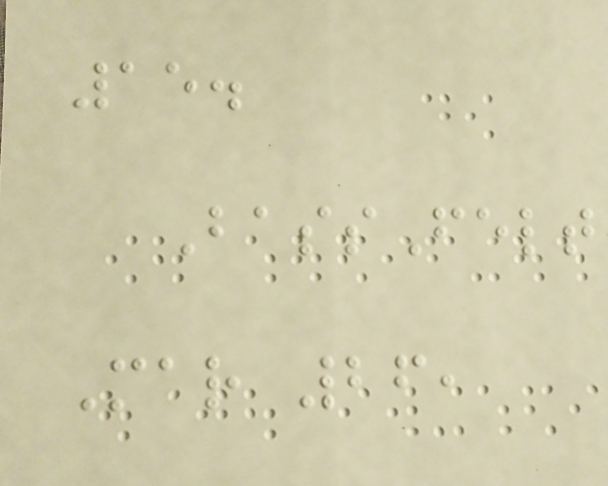15.
BassFelt
Mar 26,
